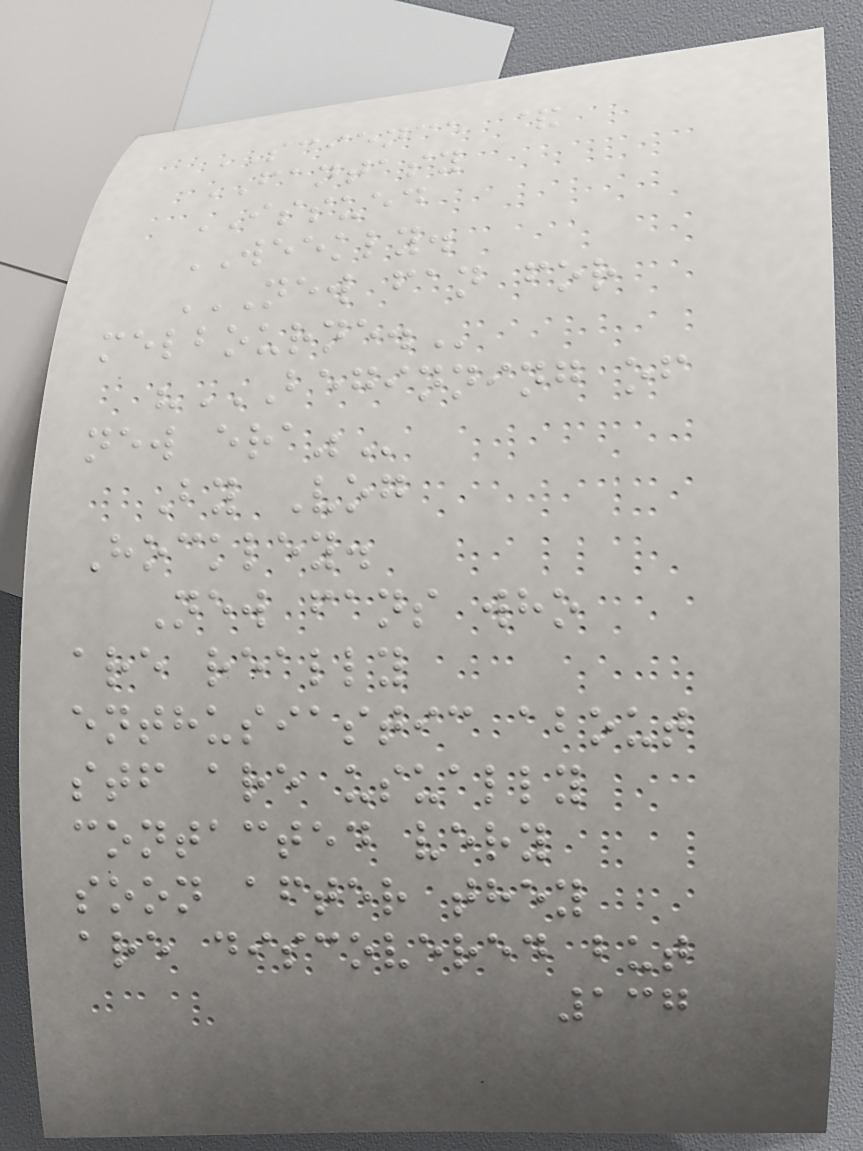SCIENCE &
FANTASY
ISSUED
WEEKLY.
NEW FAN FOR
MELBOURNE.
"BEGINNING OF
NEW ERA"
By Vog
Hockley.
New fans who
are really
enthusiastic about
stf are usually
contacted very
soon after they
are discovered but
137
